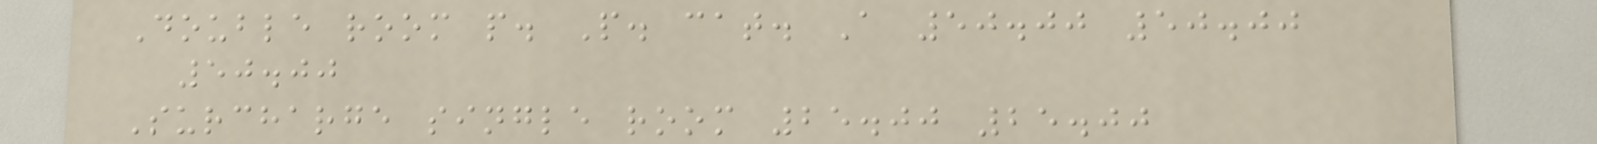Double room p. P. cat. A 50.00 50.00
50.00
Surcharge single room 25.00 25.00
